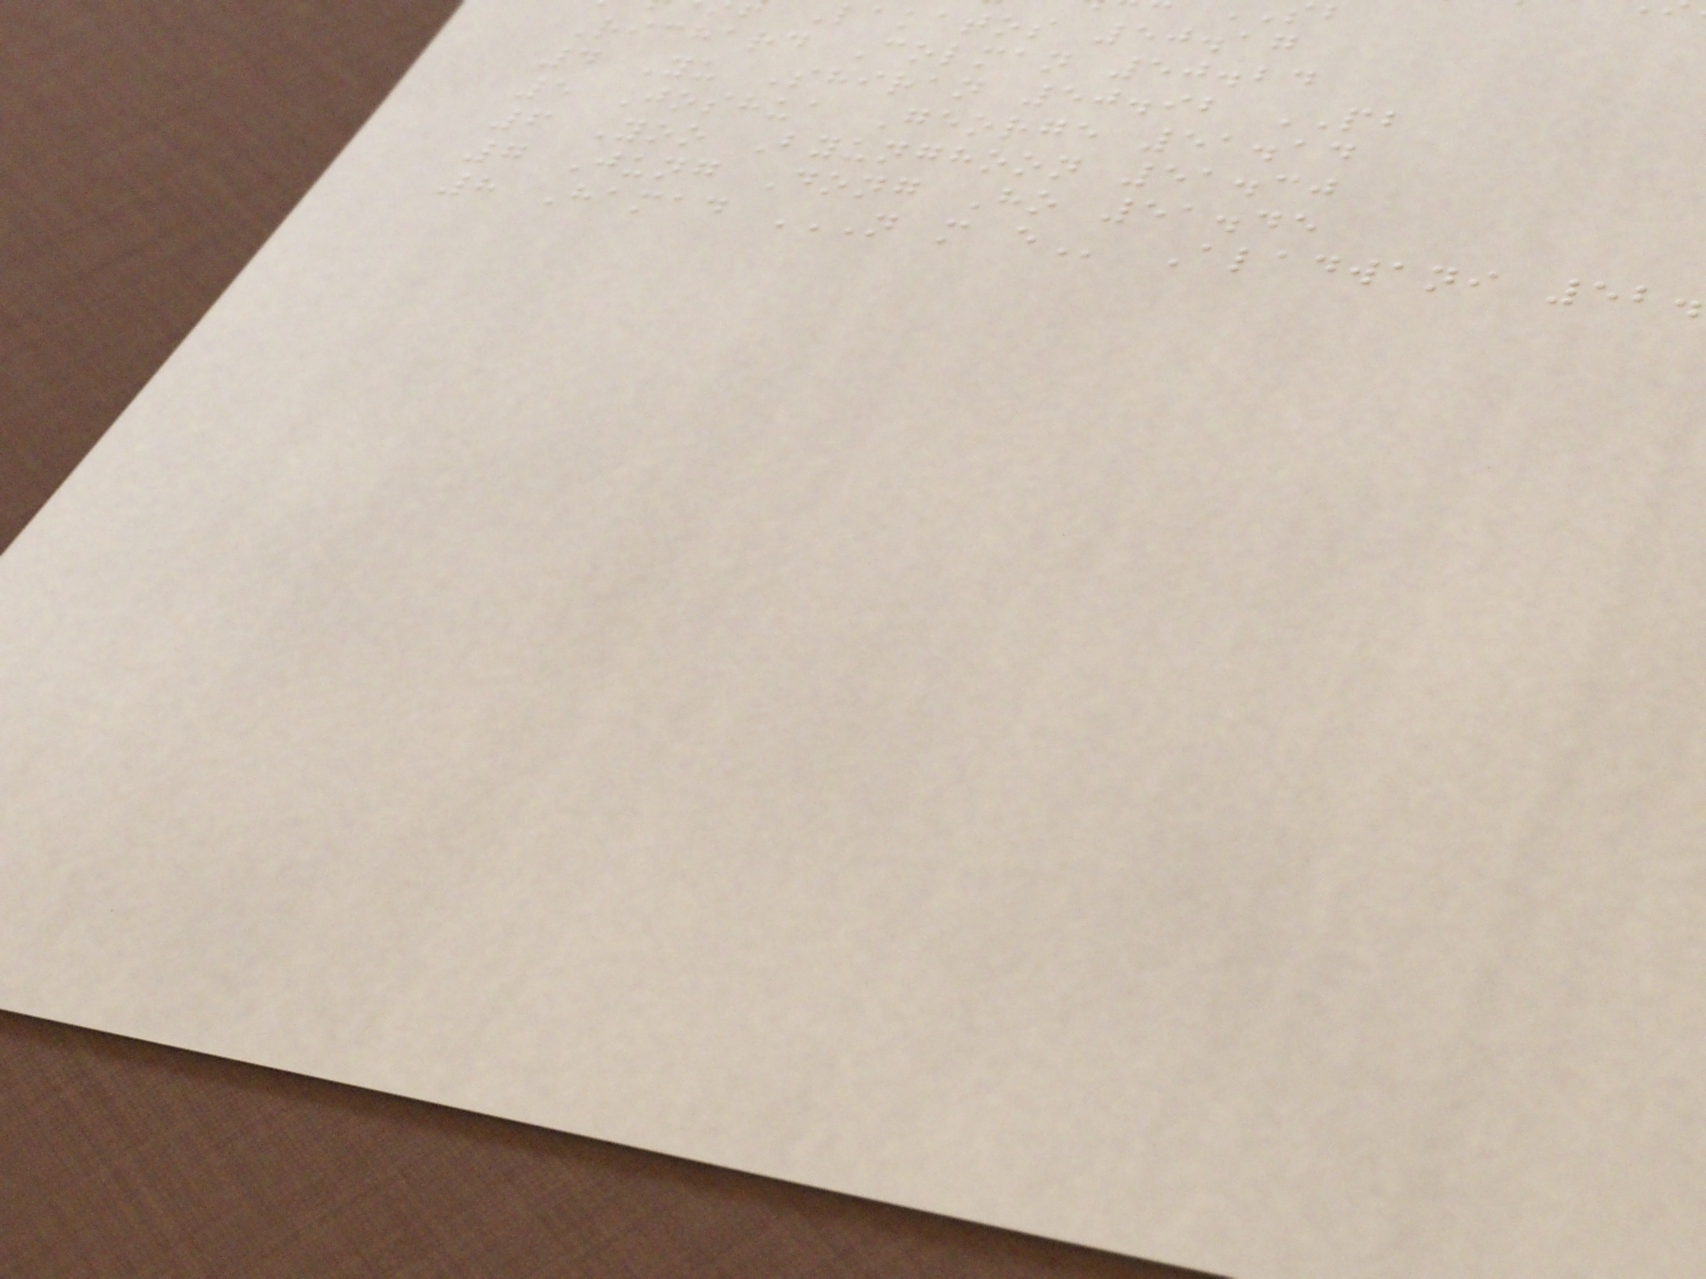lakatos 50.17
Richard Colman 50.24
4 Yu Shiran 50.92 PB
5 Joshua George 51.14
6 Yoo Byunghoon 51.30
7 Jung Dong Ho 51.45
8 Hamad N M E Aladwani 52
